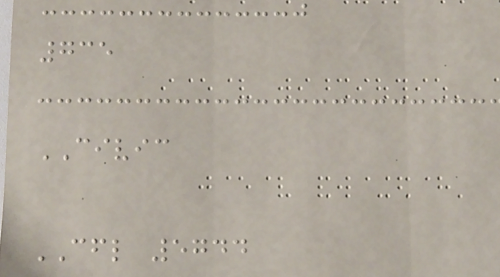735
CIVIC
CFL 5744
